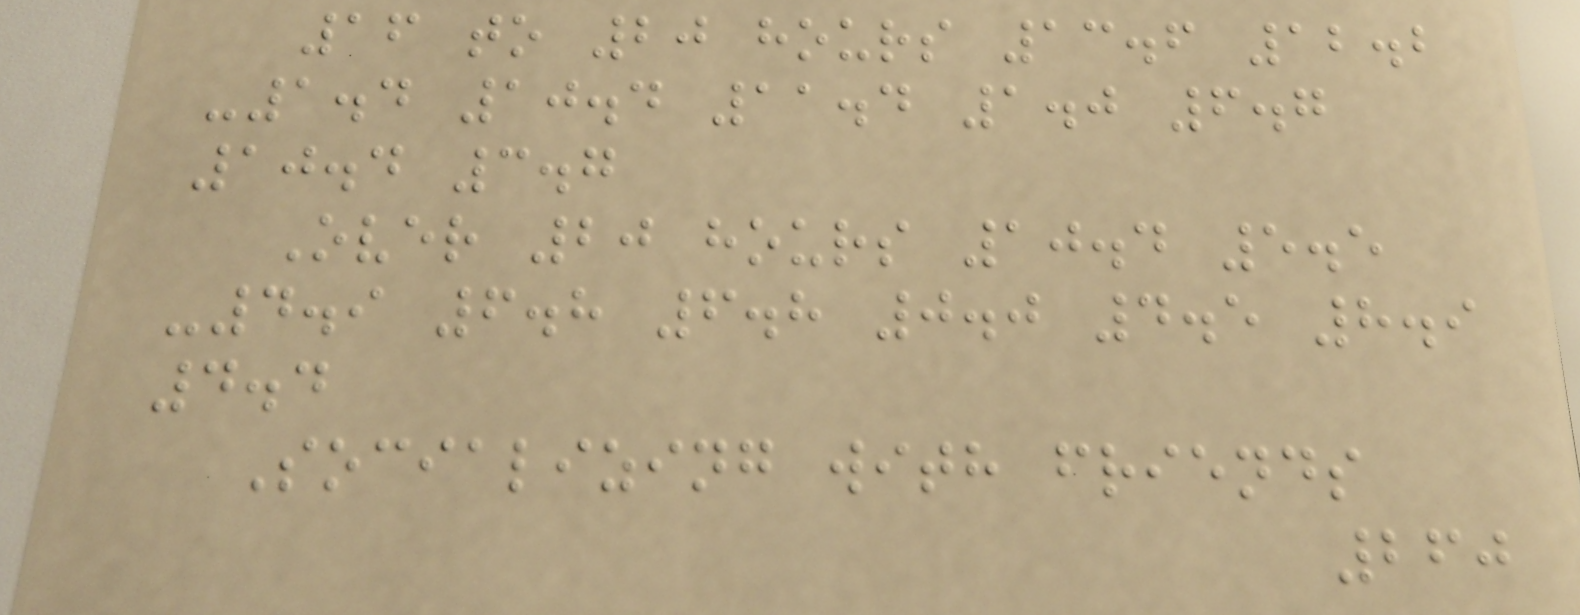16 to 20 hours 13.6 12.2
-1.4 10.4 11.4 1.0 6.7
10.4 3.7
Over 20 hours 10.4 5.5
-4.9 6.8 6.8 0.0 4.5 8.9
4.4
Socializing with friends
260
